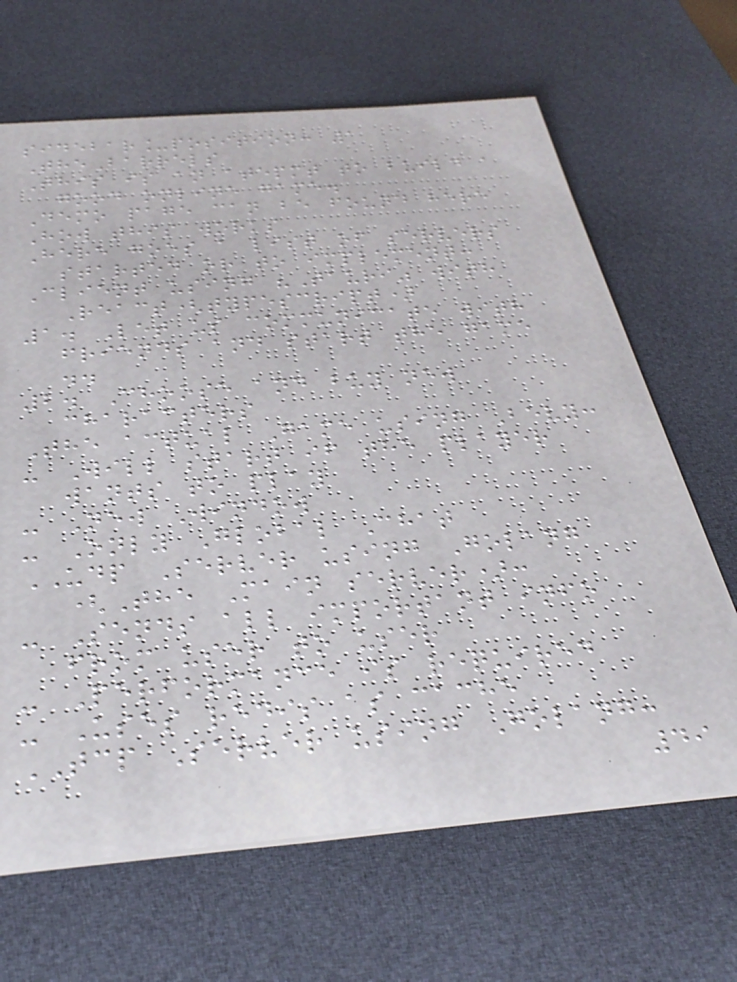sidebar_position: 1
TheBarrels
This is an atepmt to build a
good online game.
Demo page can be found here
How this works
Here goes a list of servers
started or to implement:
Client using "Tauri" with
React(typescript)
1. Let us communicate with
friends and start the game
..
2. Choose and buy new
characters
The actual Game using Bevy:
- Will start if the player
wants to play
- New Window
- Only Global Chat
UDP Server using Golang
(The Main server):
- Sends all important info
from user to user
- Performance is required
- Uses redis as cache
TCP Server using Golang:
49
